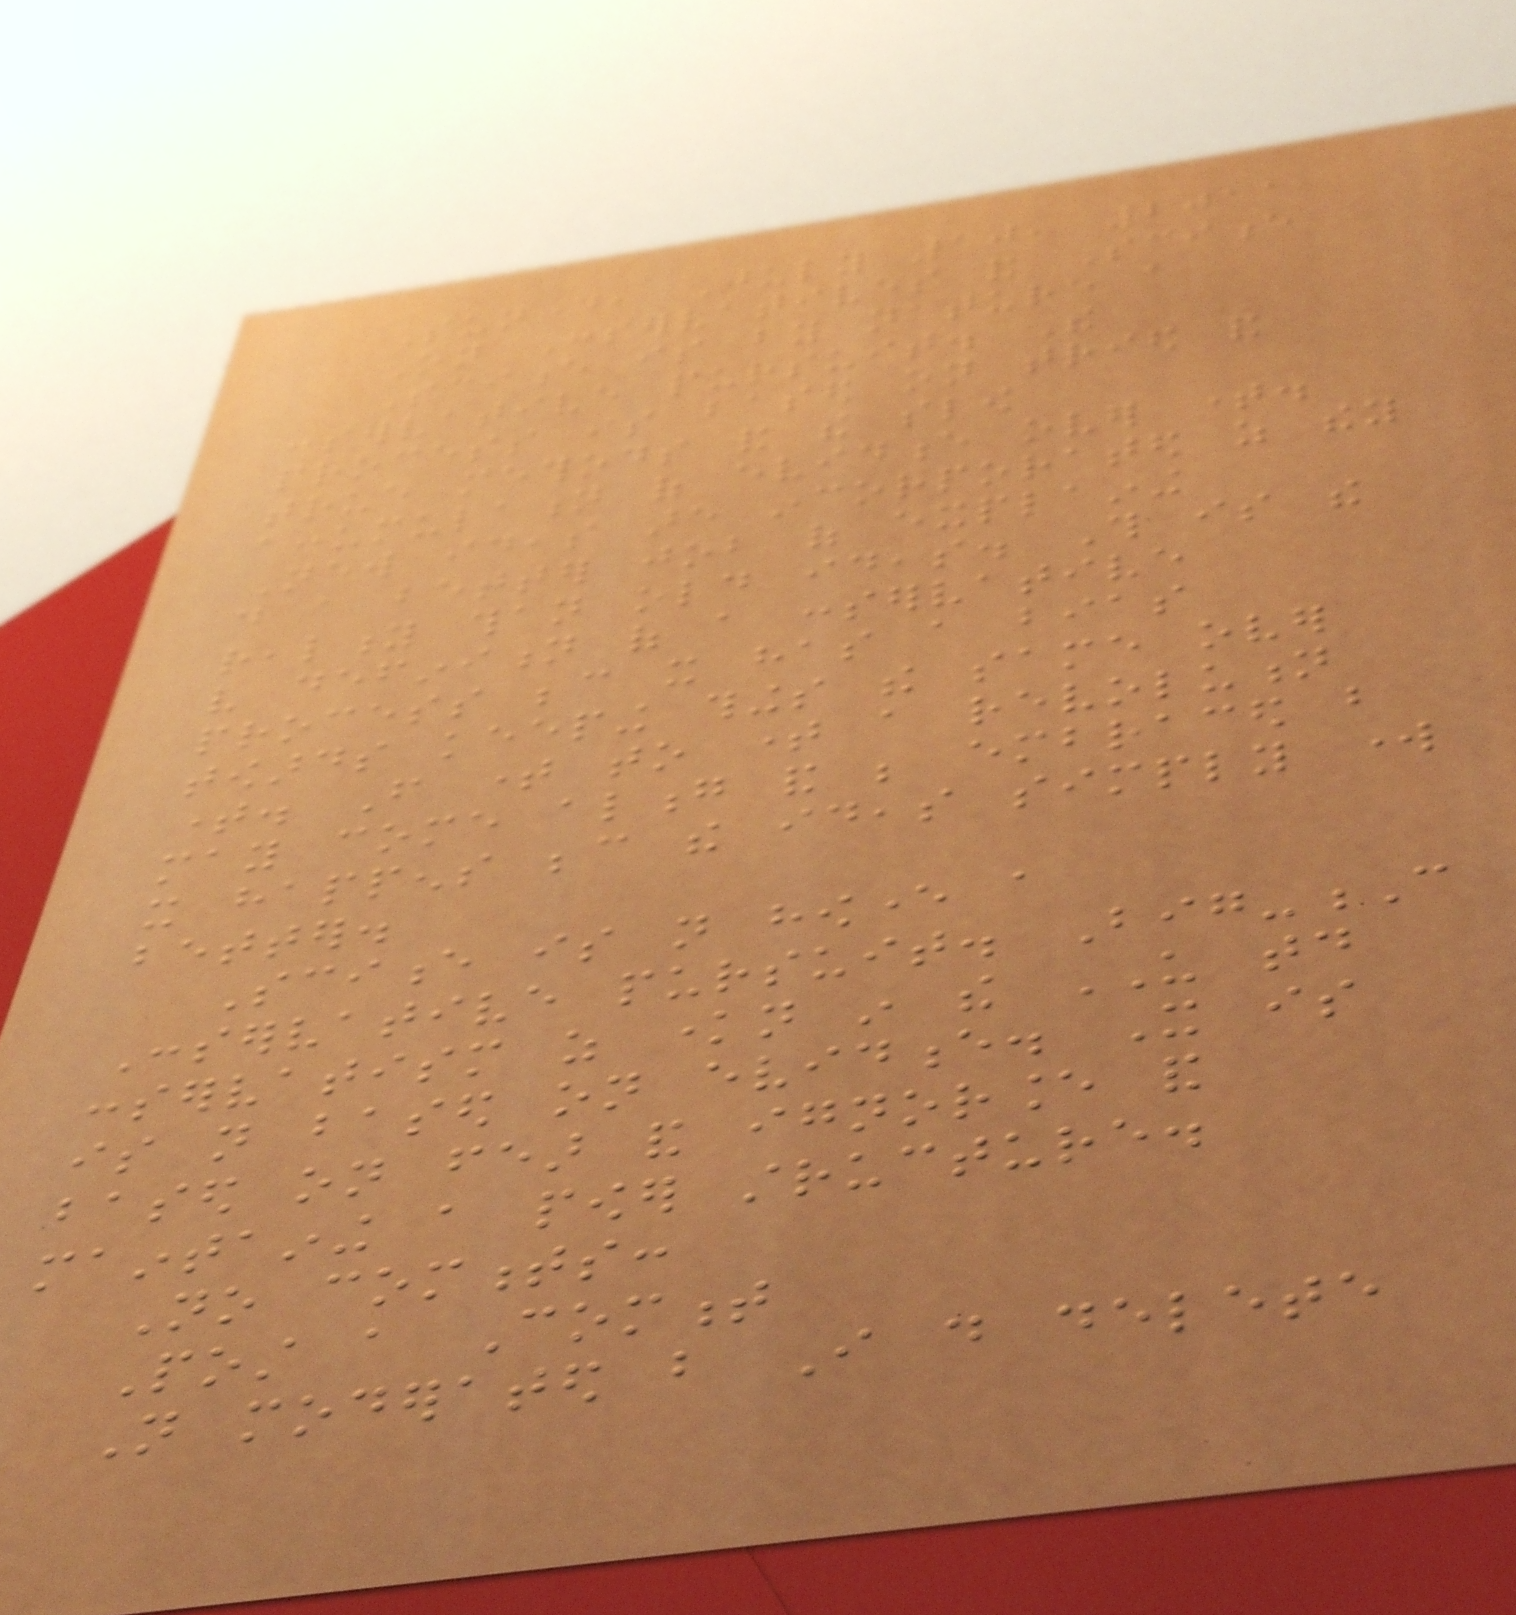Sunday, July 10, 2011
On Conservatives and Science
Science is by nature a
conservative pursuit. The
process is based on tried and
true methods and the slow
accumulation of evidence over time.
New ideas are incorporated as they
do a better job of explaining
reality than old ideas. This is the
very definition of a conservative
process because it has a bias
towards keeping things the same over
time. From time to time a revolution
may come along and be embraced but
it happens because the ideas simply work
better.
Science is not however a
Conservative pursuit. Big-C
conservatism as known in the US today
is not based on evidence. It is
based on fear and ignorance and
maintaining a power structure.
No comments:
Post a Comment
Not moderated but I do delete
